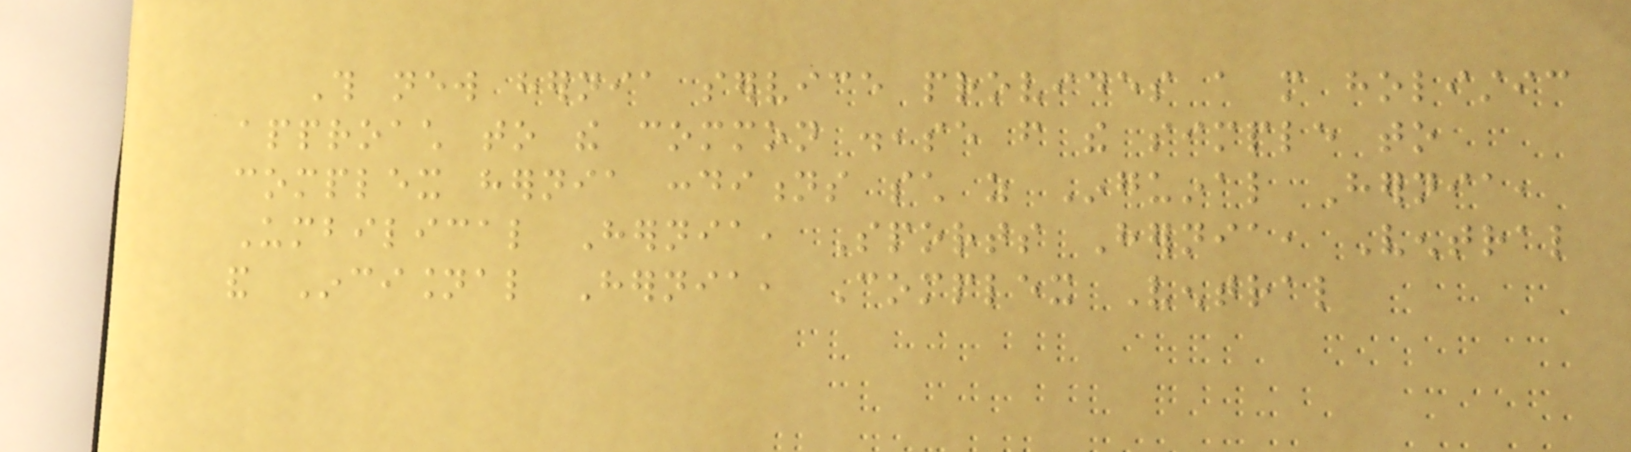This new hernia service provides a more holistic
approach to the common disease from the simple to
complex hernia conditions such as Inguinal Hernia,
Umbilical Hernia, Sports Hernia, Ventral
and Incisional Hernia, Complex Ventral
